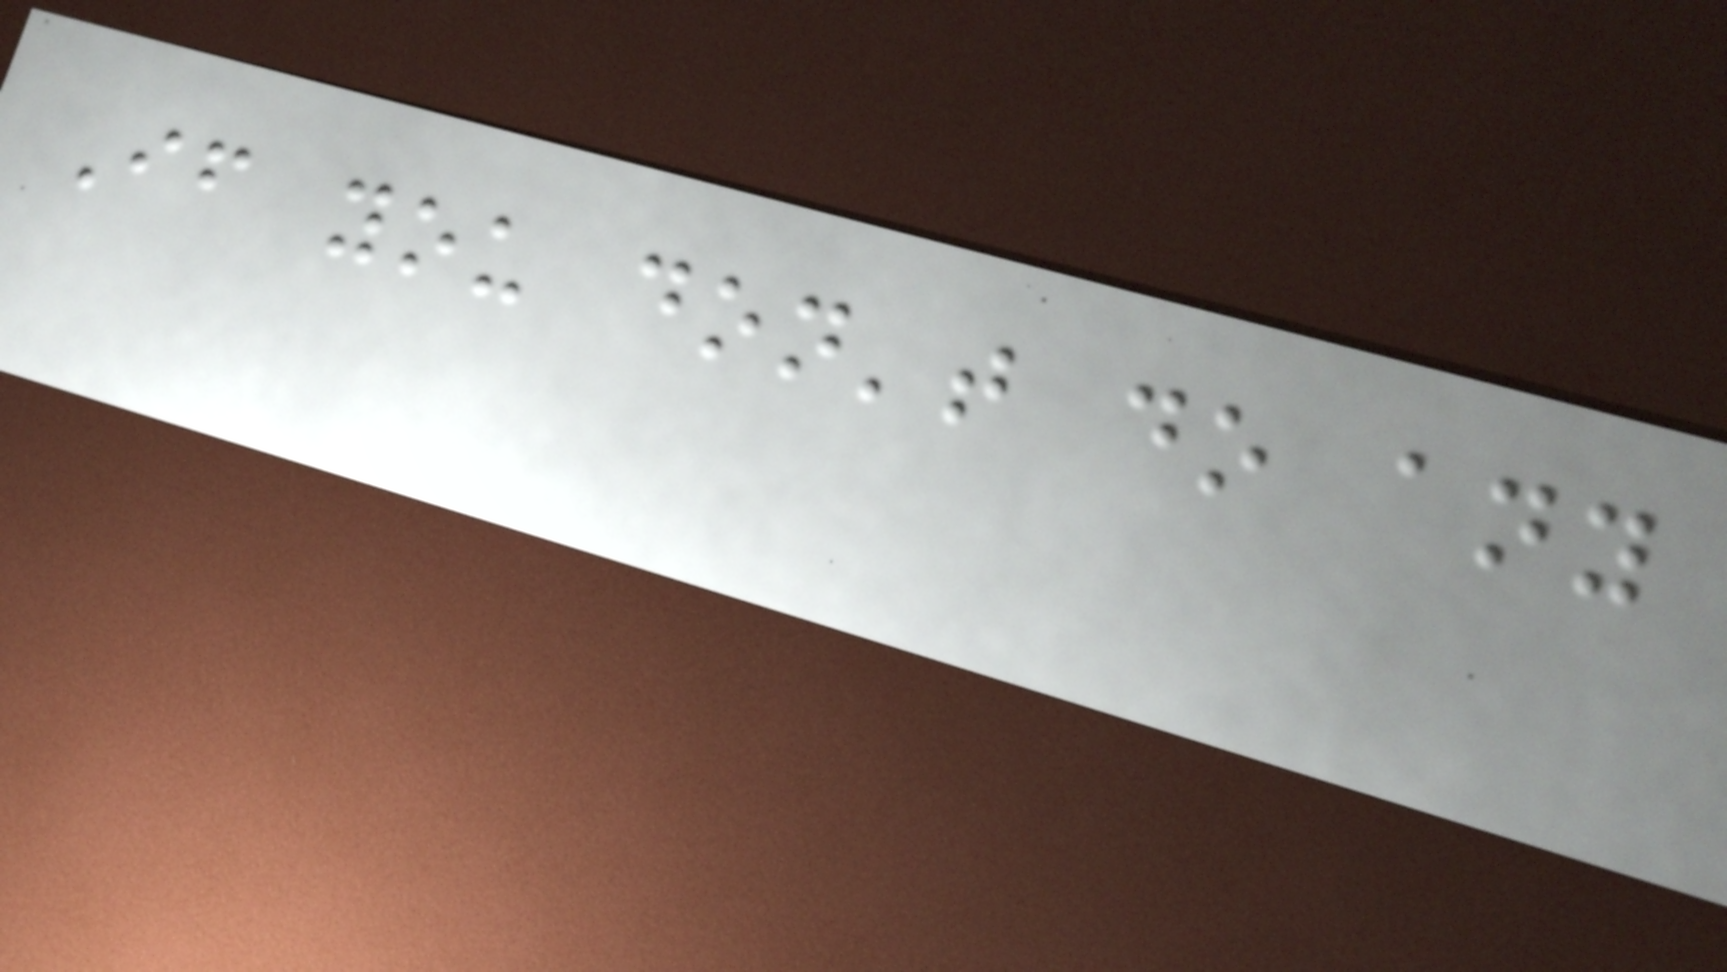If you don't do any
